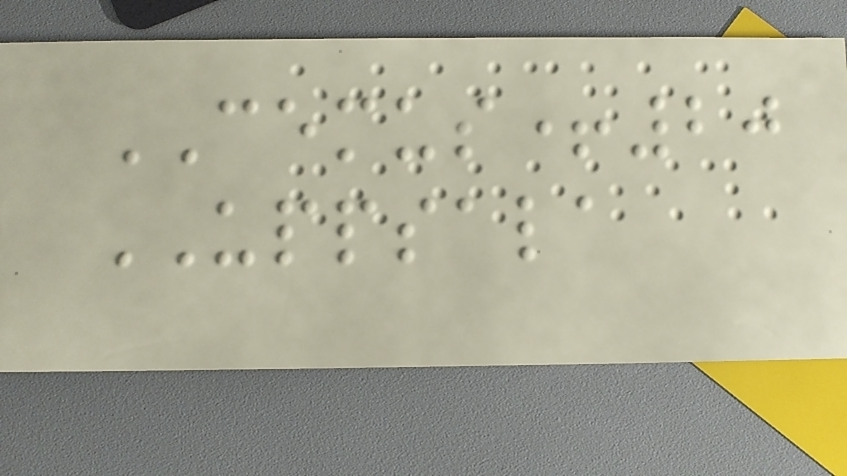CEMUS+20
UPPSALA
